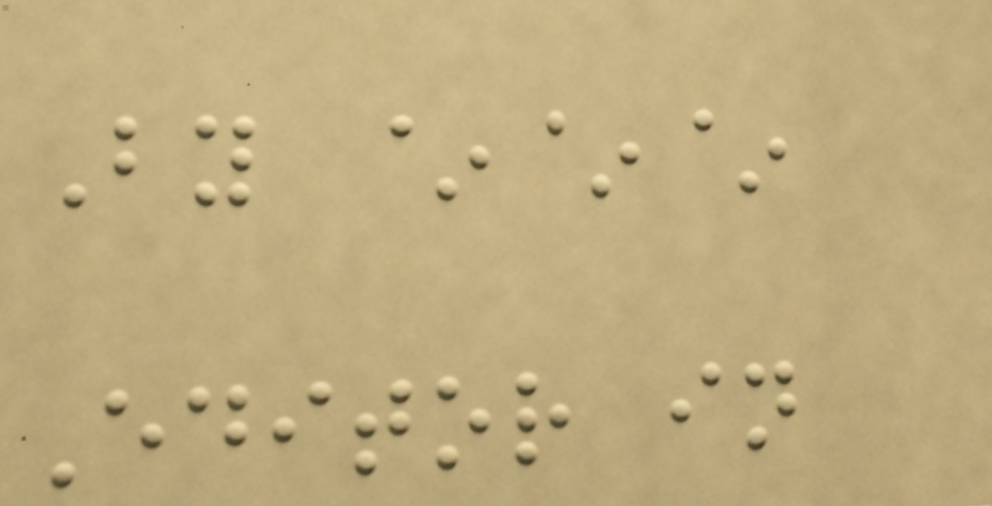By ~~~
Editor in
